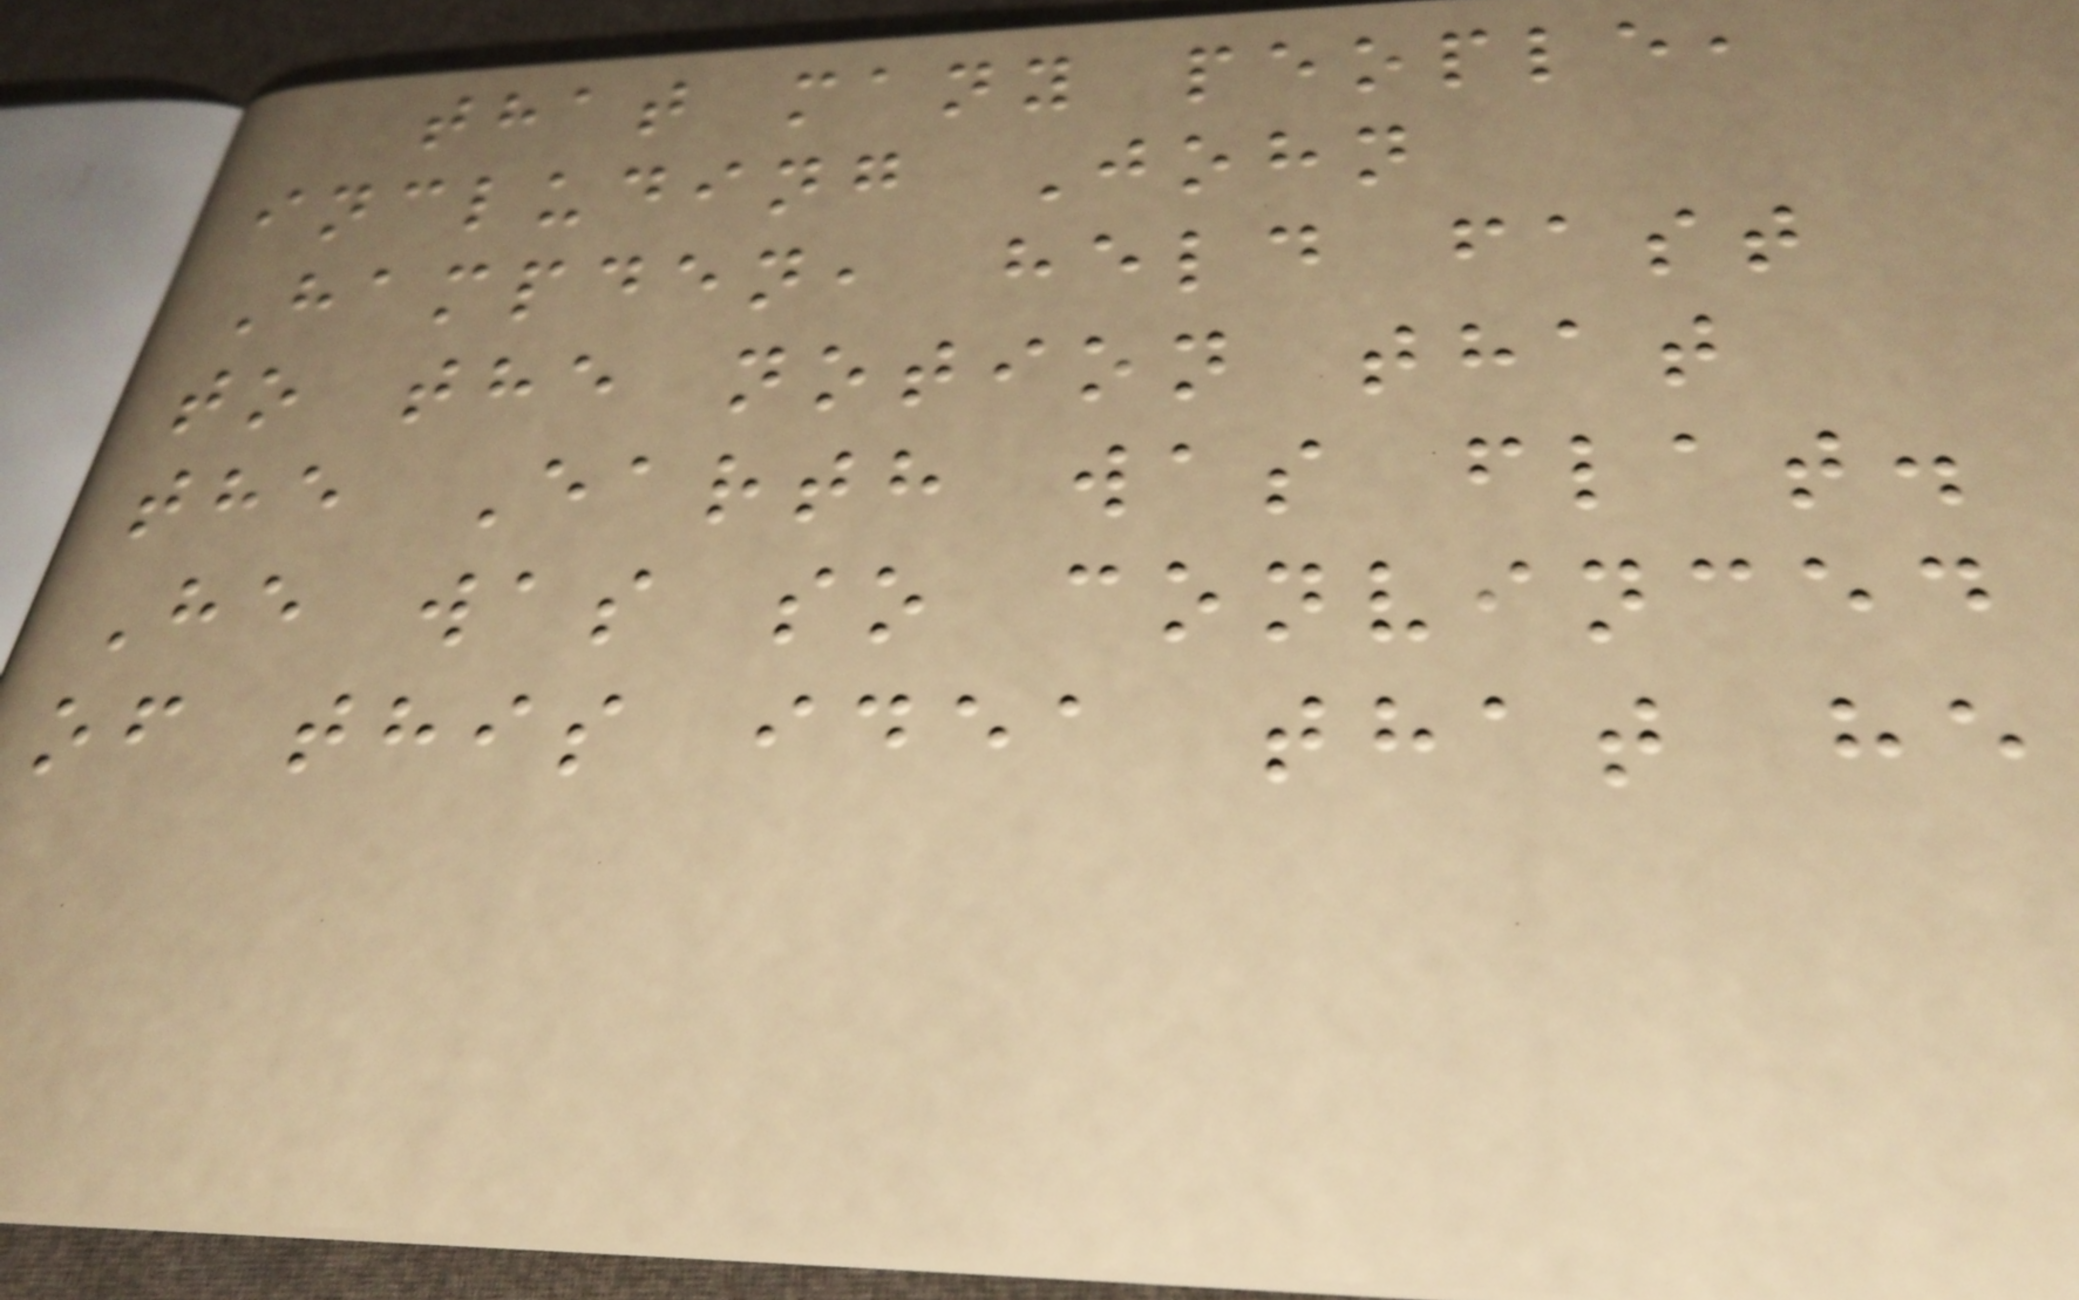that many people,
including John
Hampden, held fast
to the notion that
the Earth was flat.
He was so convinced
of this idea that he
